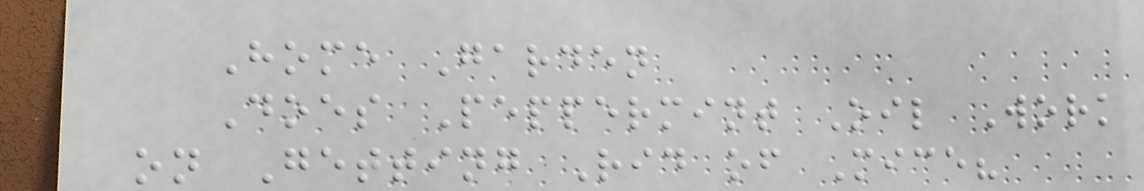Home Garden
Does Peppermint Oil Work
on Getting Rid of Mice?
